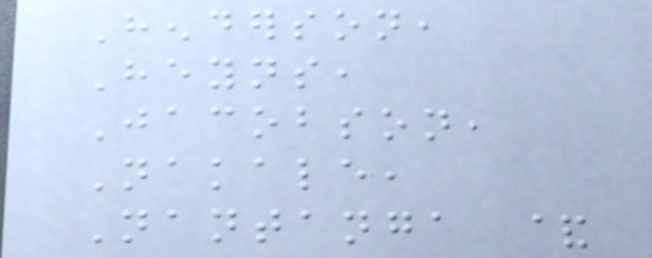Henderson,
Heyns,
Jacobson,
Nakale,
Nantanga &
